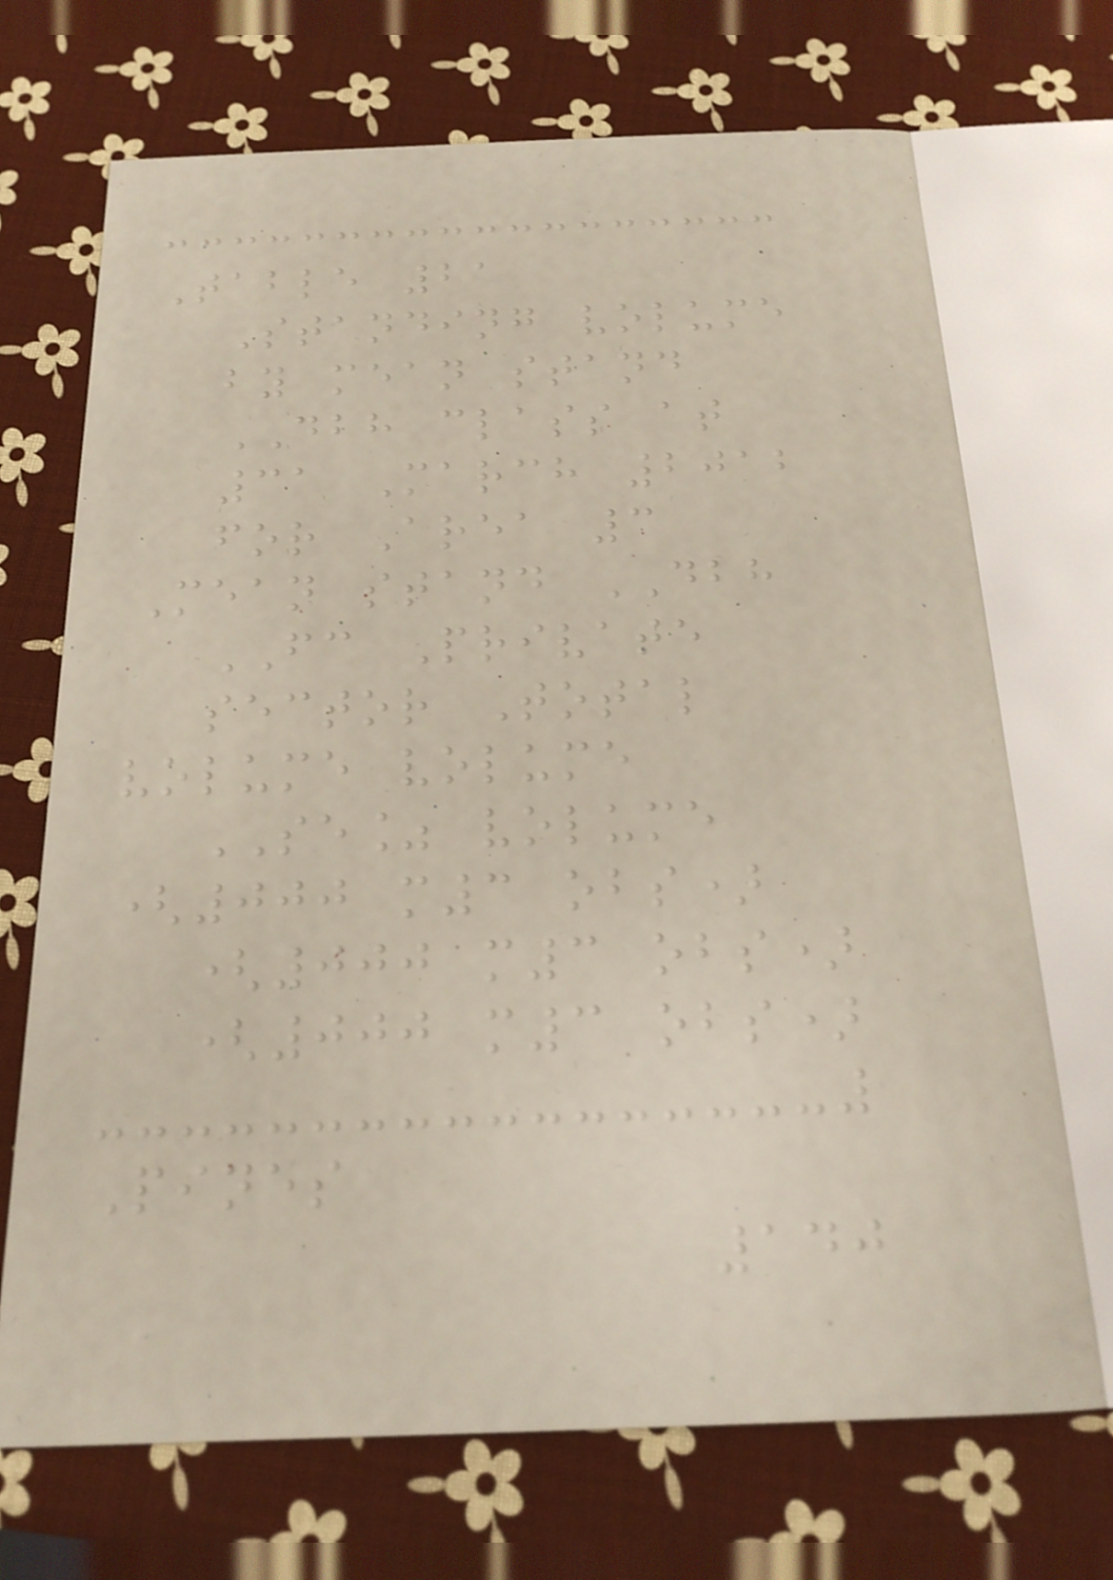Table 21
Standing volume
by mean stand
DBH class at
31 March 2012
for Area 3
Mean stand DBH
FC Private
sector Total
volume volume
SE% volume
(000 m3 obs)
(000 m3 obs)
(000 m3 obs)
Pines
140
